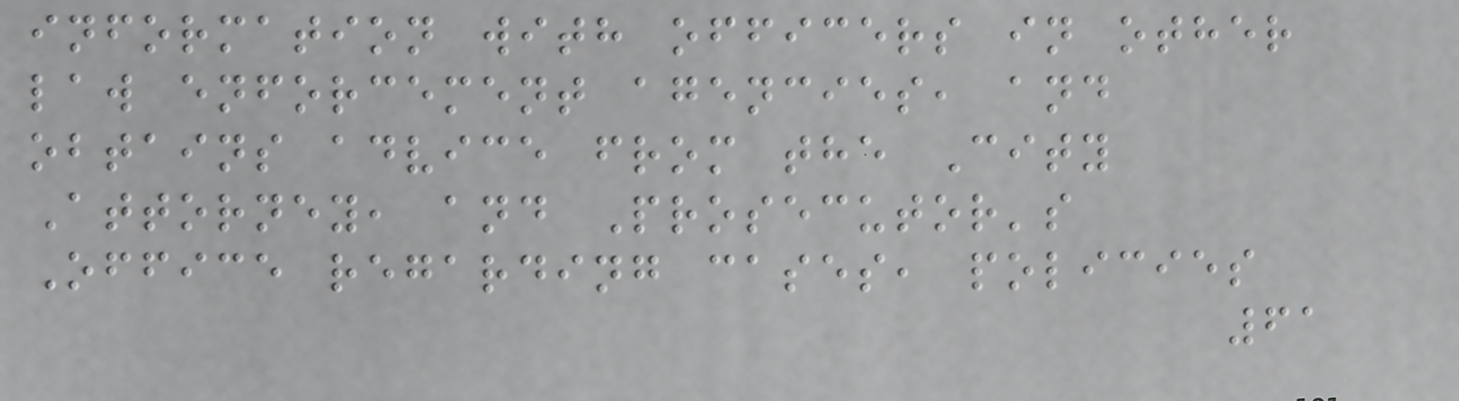information with officers in other
law enforcement agencies, and
obtains advice from the City
Attorney, and Prosecutor's
Office regarding cases, policies
61
